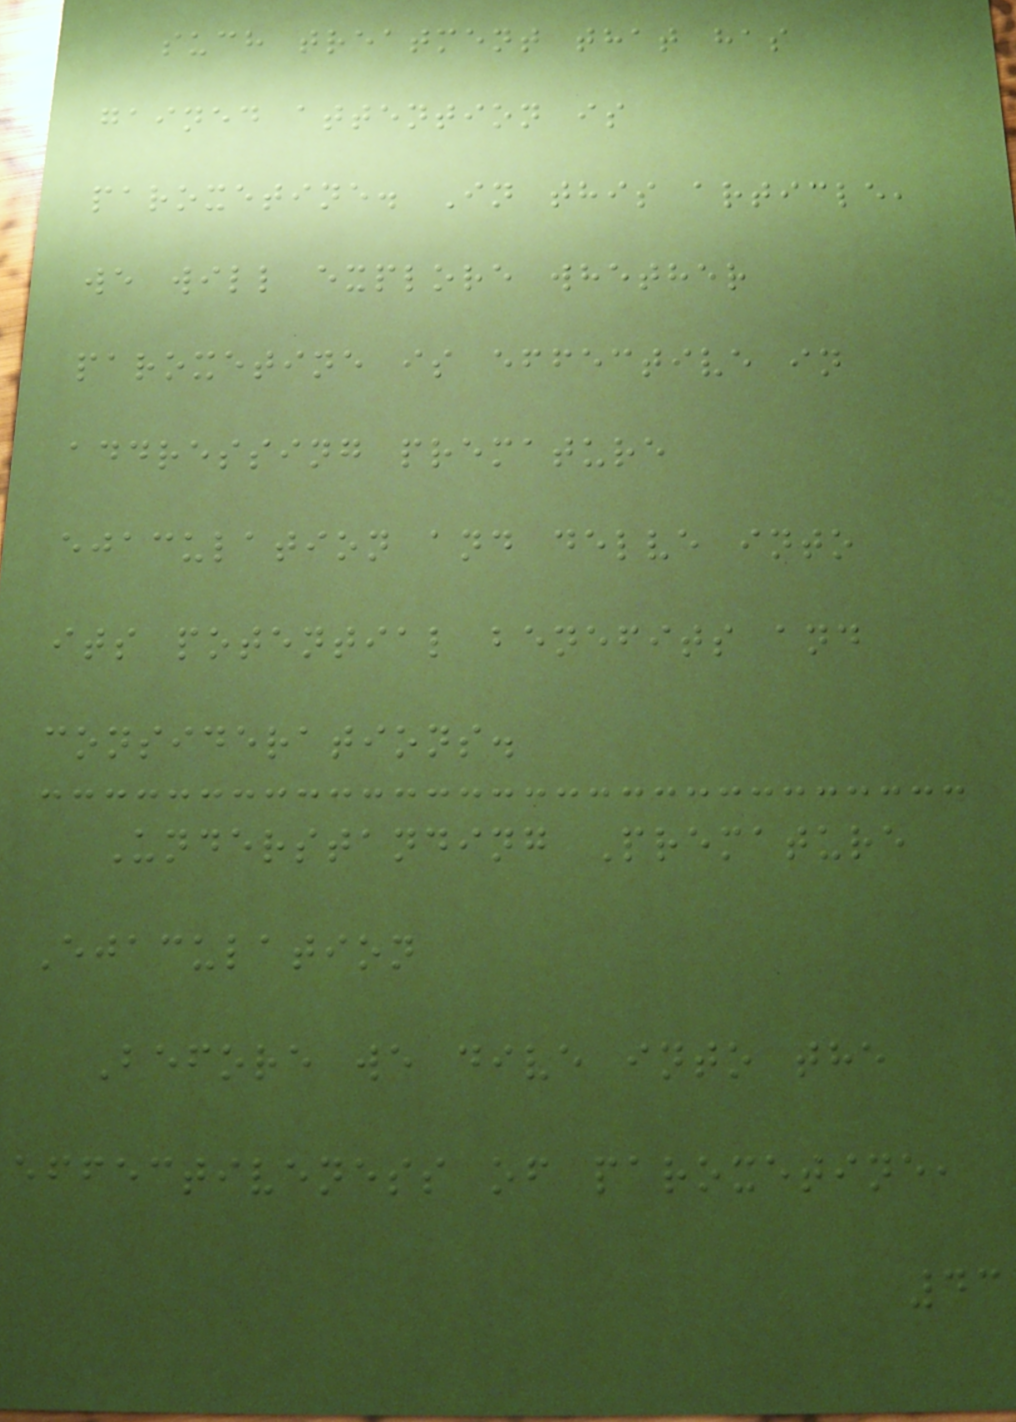such treatment that has
gained attention is
paroxetine. In this article,
we will explore whether
paroxetine is effective in
addressing premature
ejaculation and delve into
its potential benefits and
considerations.
Understanding Premature
Ejaculation
Before we dive into the
effectiveness of paroxetine,
43
